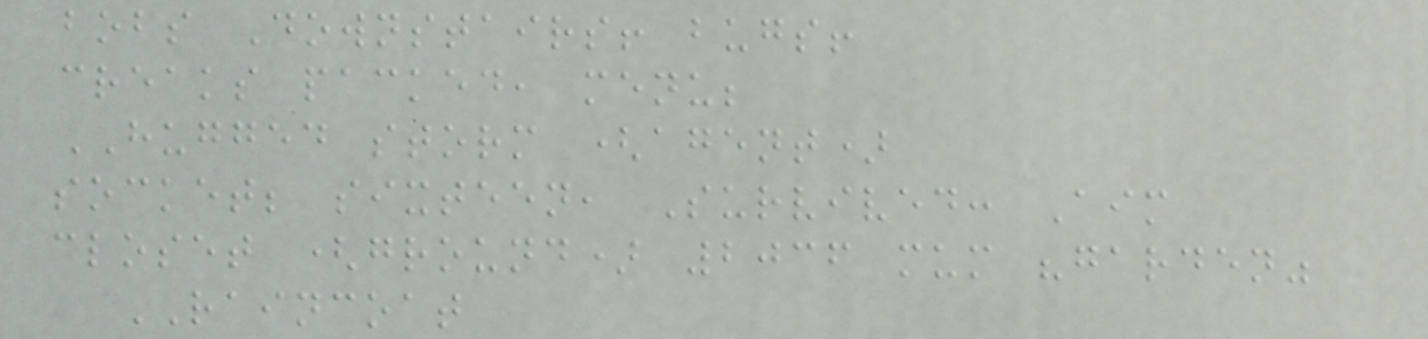bobs Downstairs! bugs!
creaks packed, menu;
HUGGED storm (agent)
socket; sixteen, Survived: Aim
closet (ground) 2036 mum "garden"
RAINCOAT
